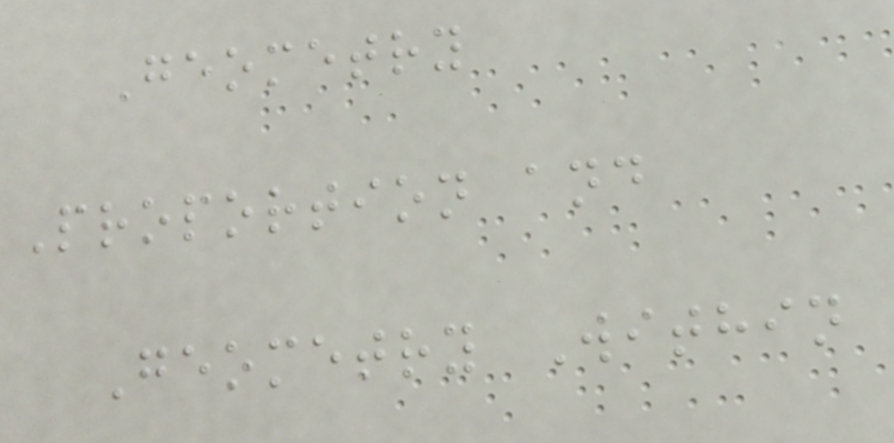Geometry
Proportion and
Geometry Within
